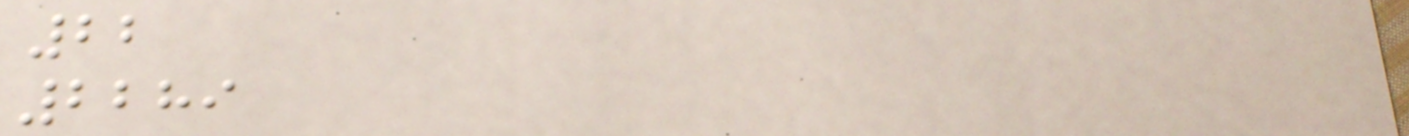22
2289
